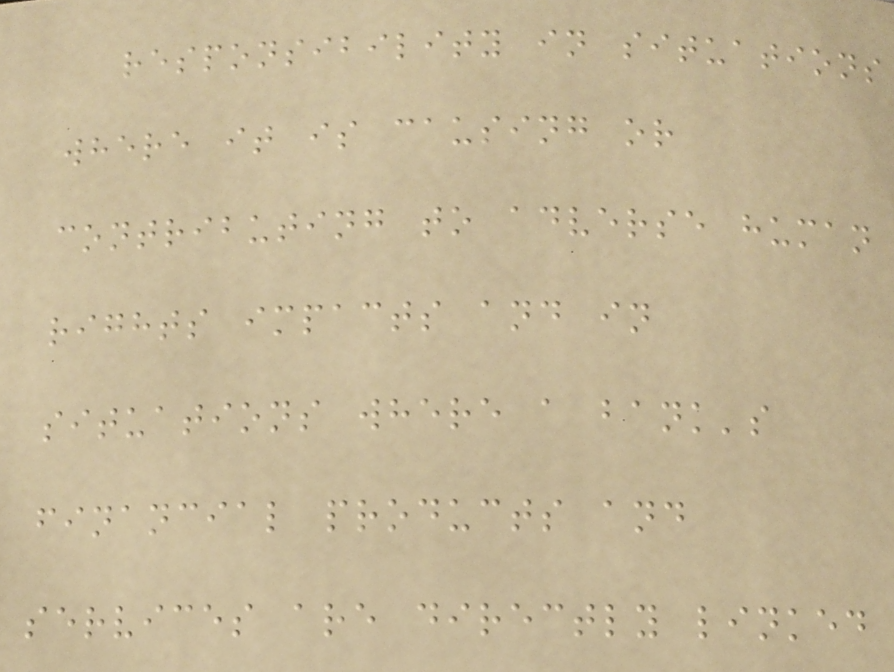responsibility in situations
where it is causing or
contributing to adverse human
rights impacts and in
situations where a bank's
financial products and
services are directly linked
